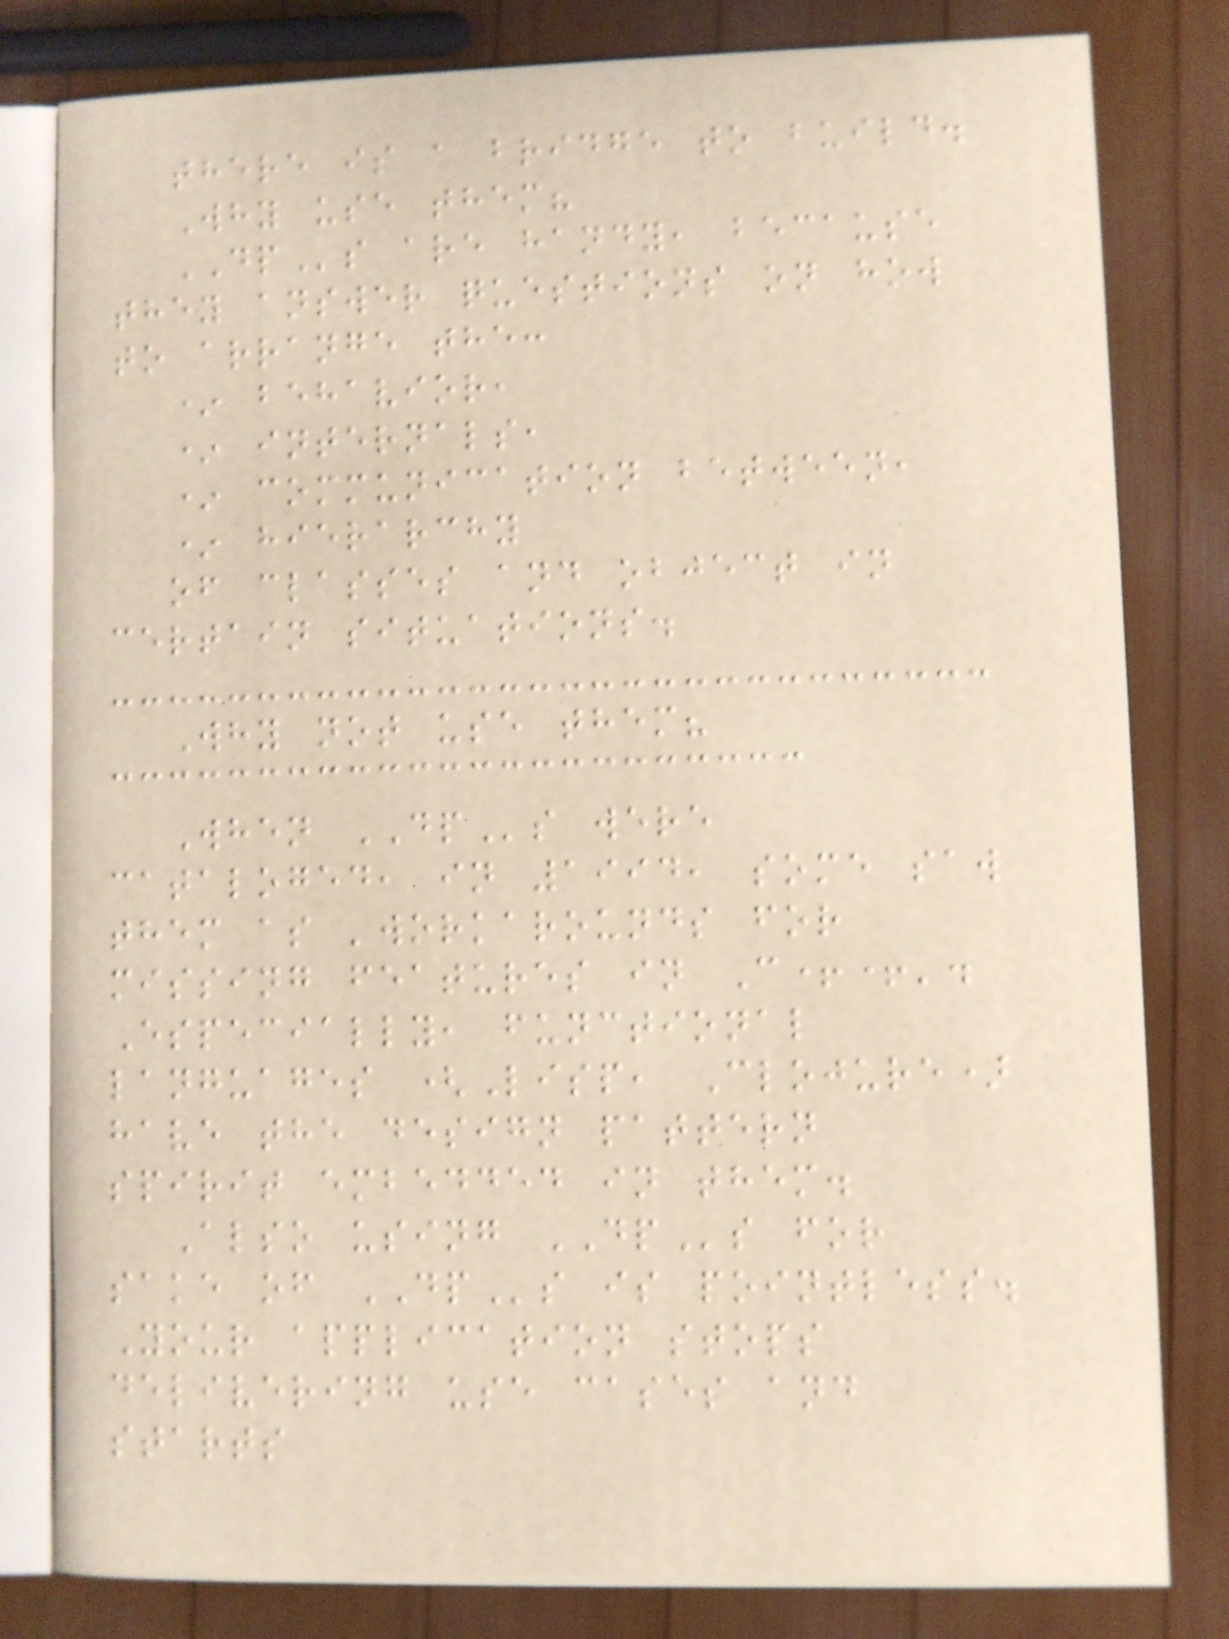there is a bridge to build.
Why use them?
DPs are handy, because
they answer questions on how
to arrange the:
* behavior,
* internals,
* communication between,
* hierarchy
of classes and object in
certain situations.
Why not use them?
When DPs were
cataloged, in 1994, some saw
them as 'workarounds for
missing features in C++'.
Especially, functional
languages (Lisp, Clojure)
have the design pattern
spirit embedded in them.
Also using DPs for
sake of DPs is pointless.
Your application stops
delivering use cases and
starts
